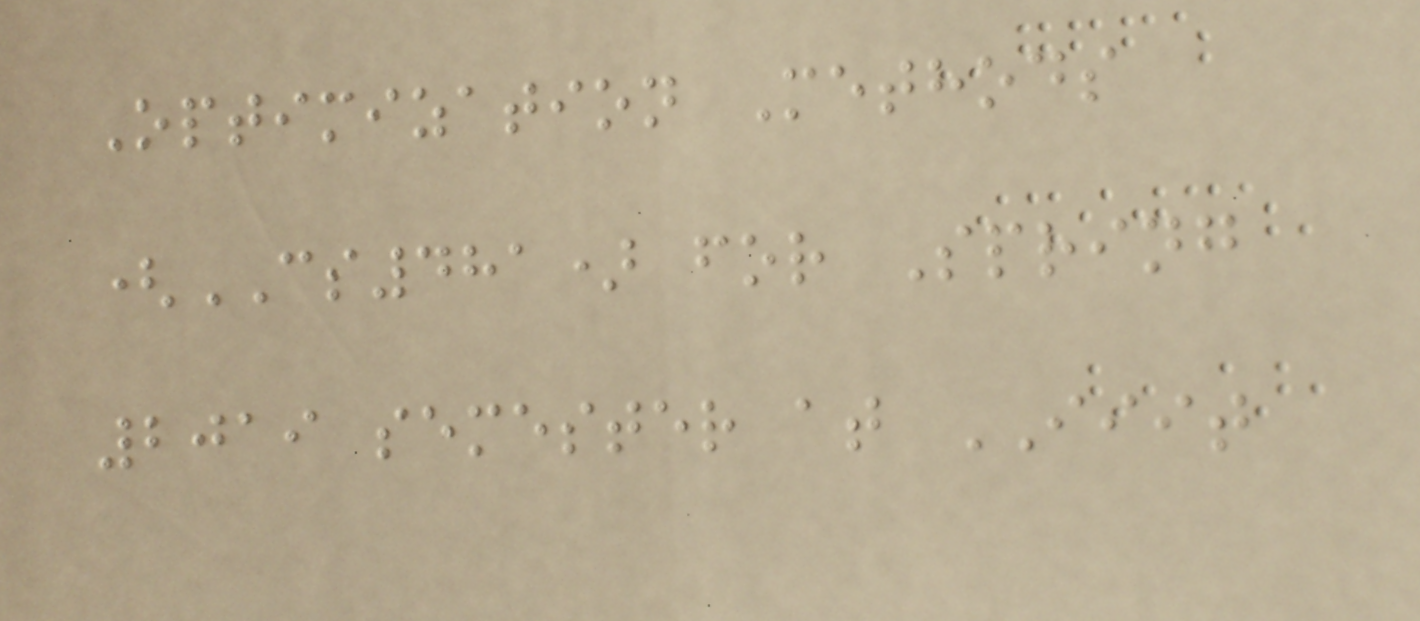Optimization Methods
(CS481) for Spring
2019 semester at IIIT
